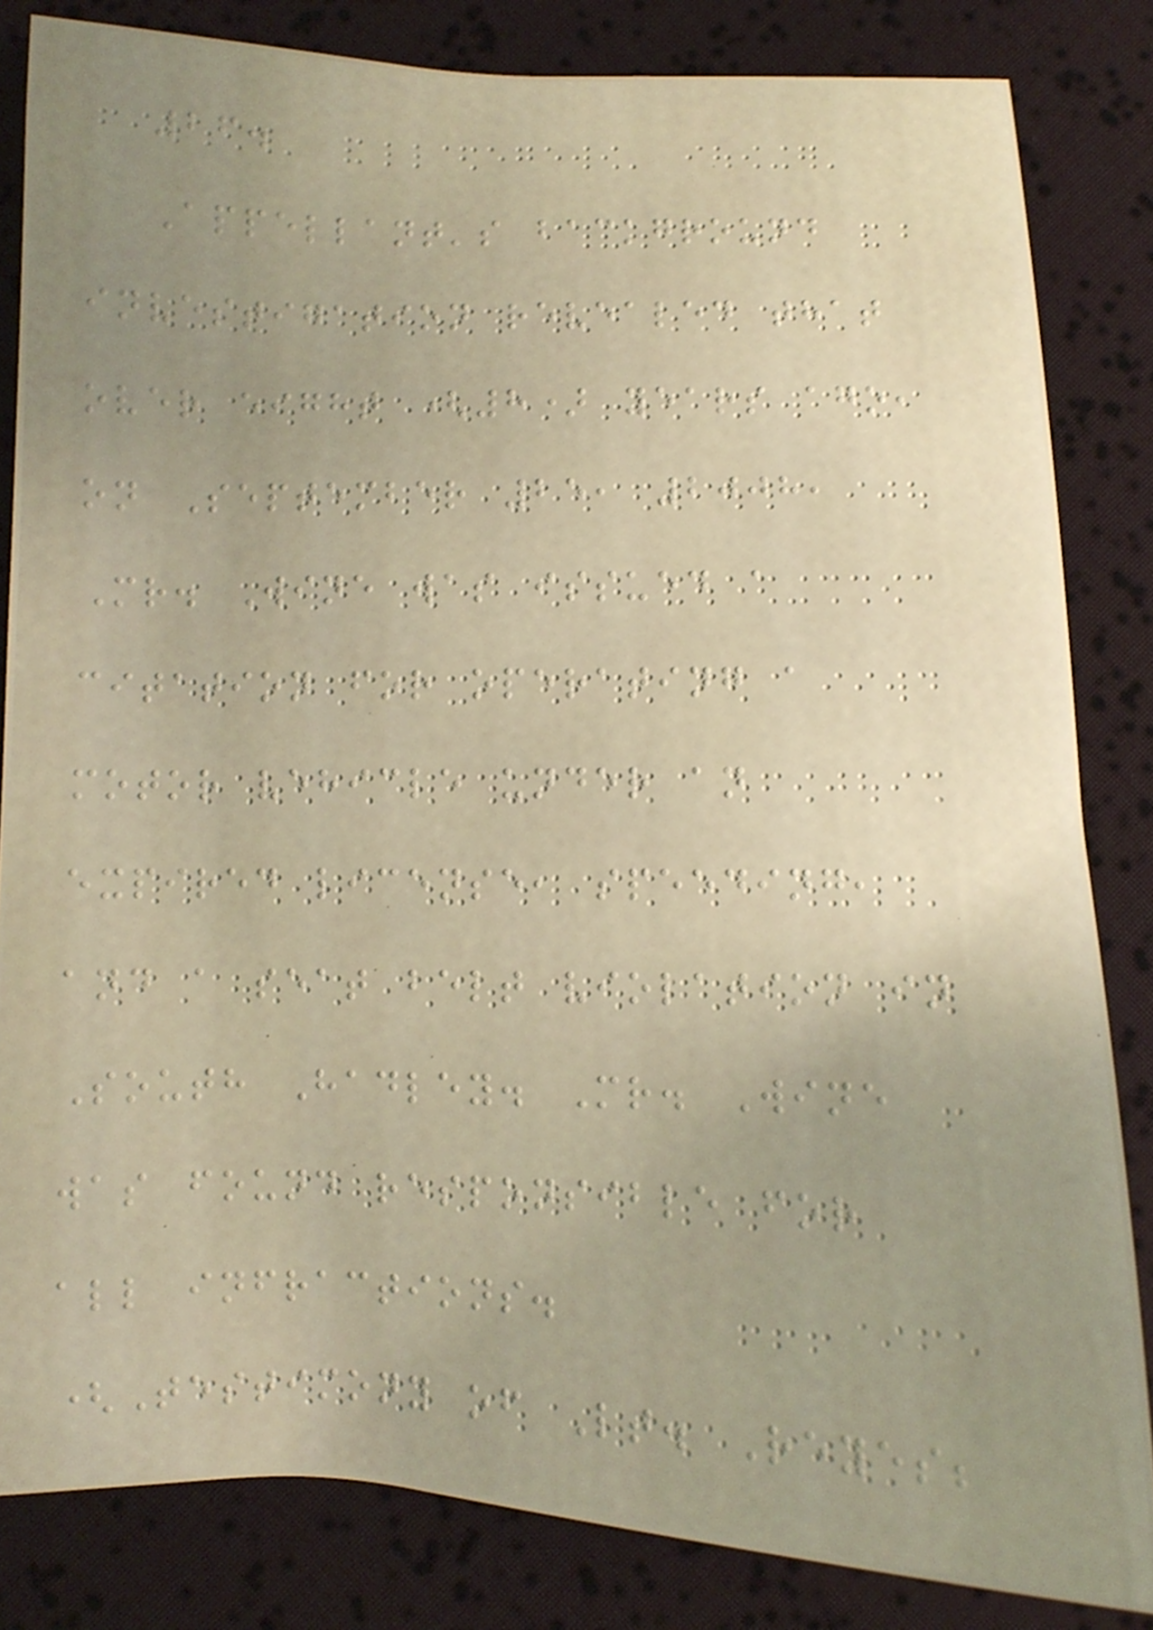26.
Appellant's background
investigation revealed that
over eight (8) years ago,
on September 25, 2008,
Mr. Wine was issued a
citation for operating a
motor vehicle under an
expired license, speeding,
and a seat belt violation in
South Hadley. Mr. Wine
was found responsible for
all infractions.
(Testimony of Lt. Reyes;
